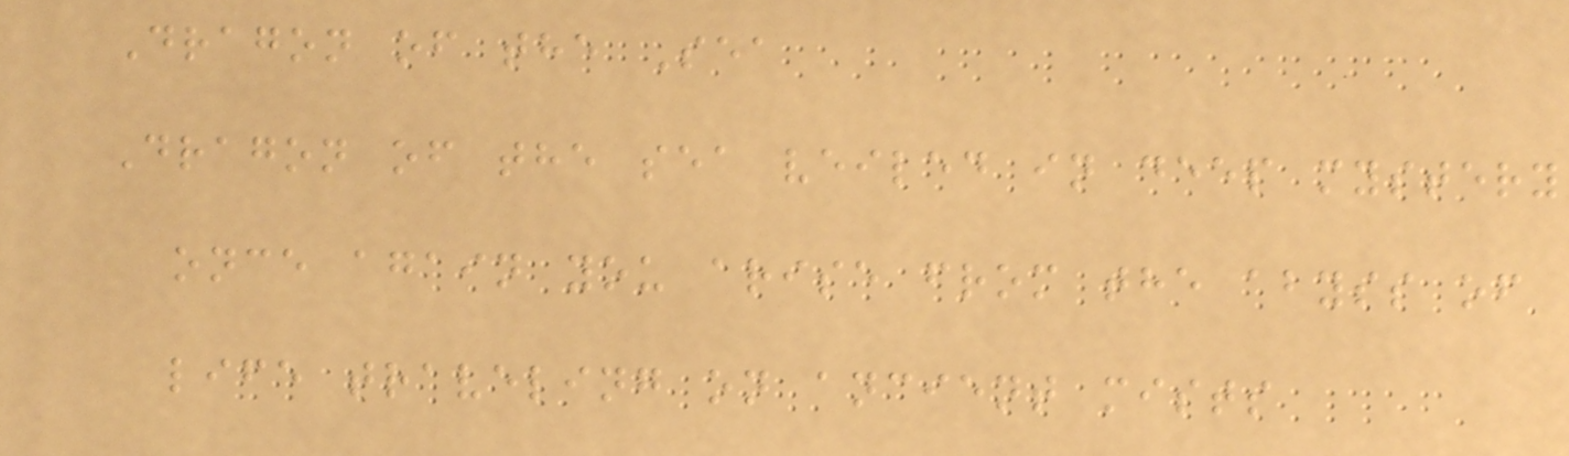Dragon of the Sea
Dragon of the sea veiled in deep mystery
once again you arise from the abyss of
life traveling on ancient mists
